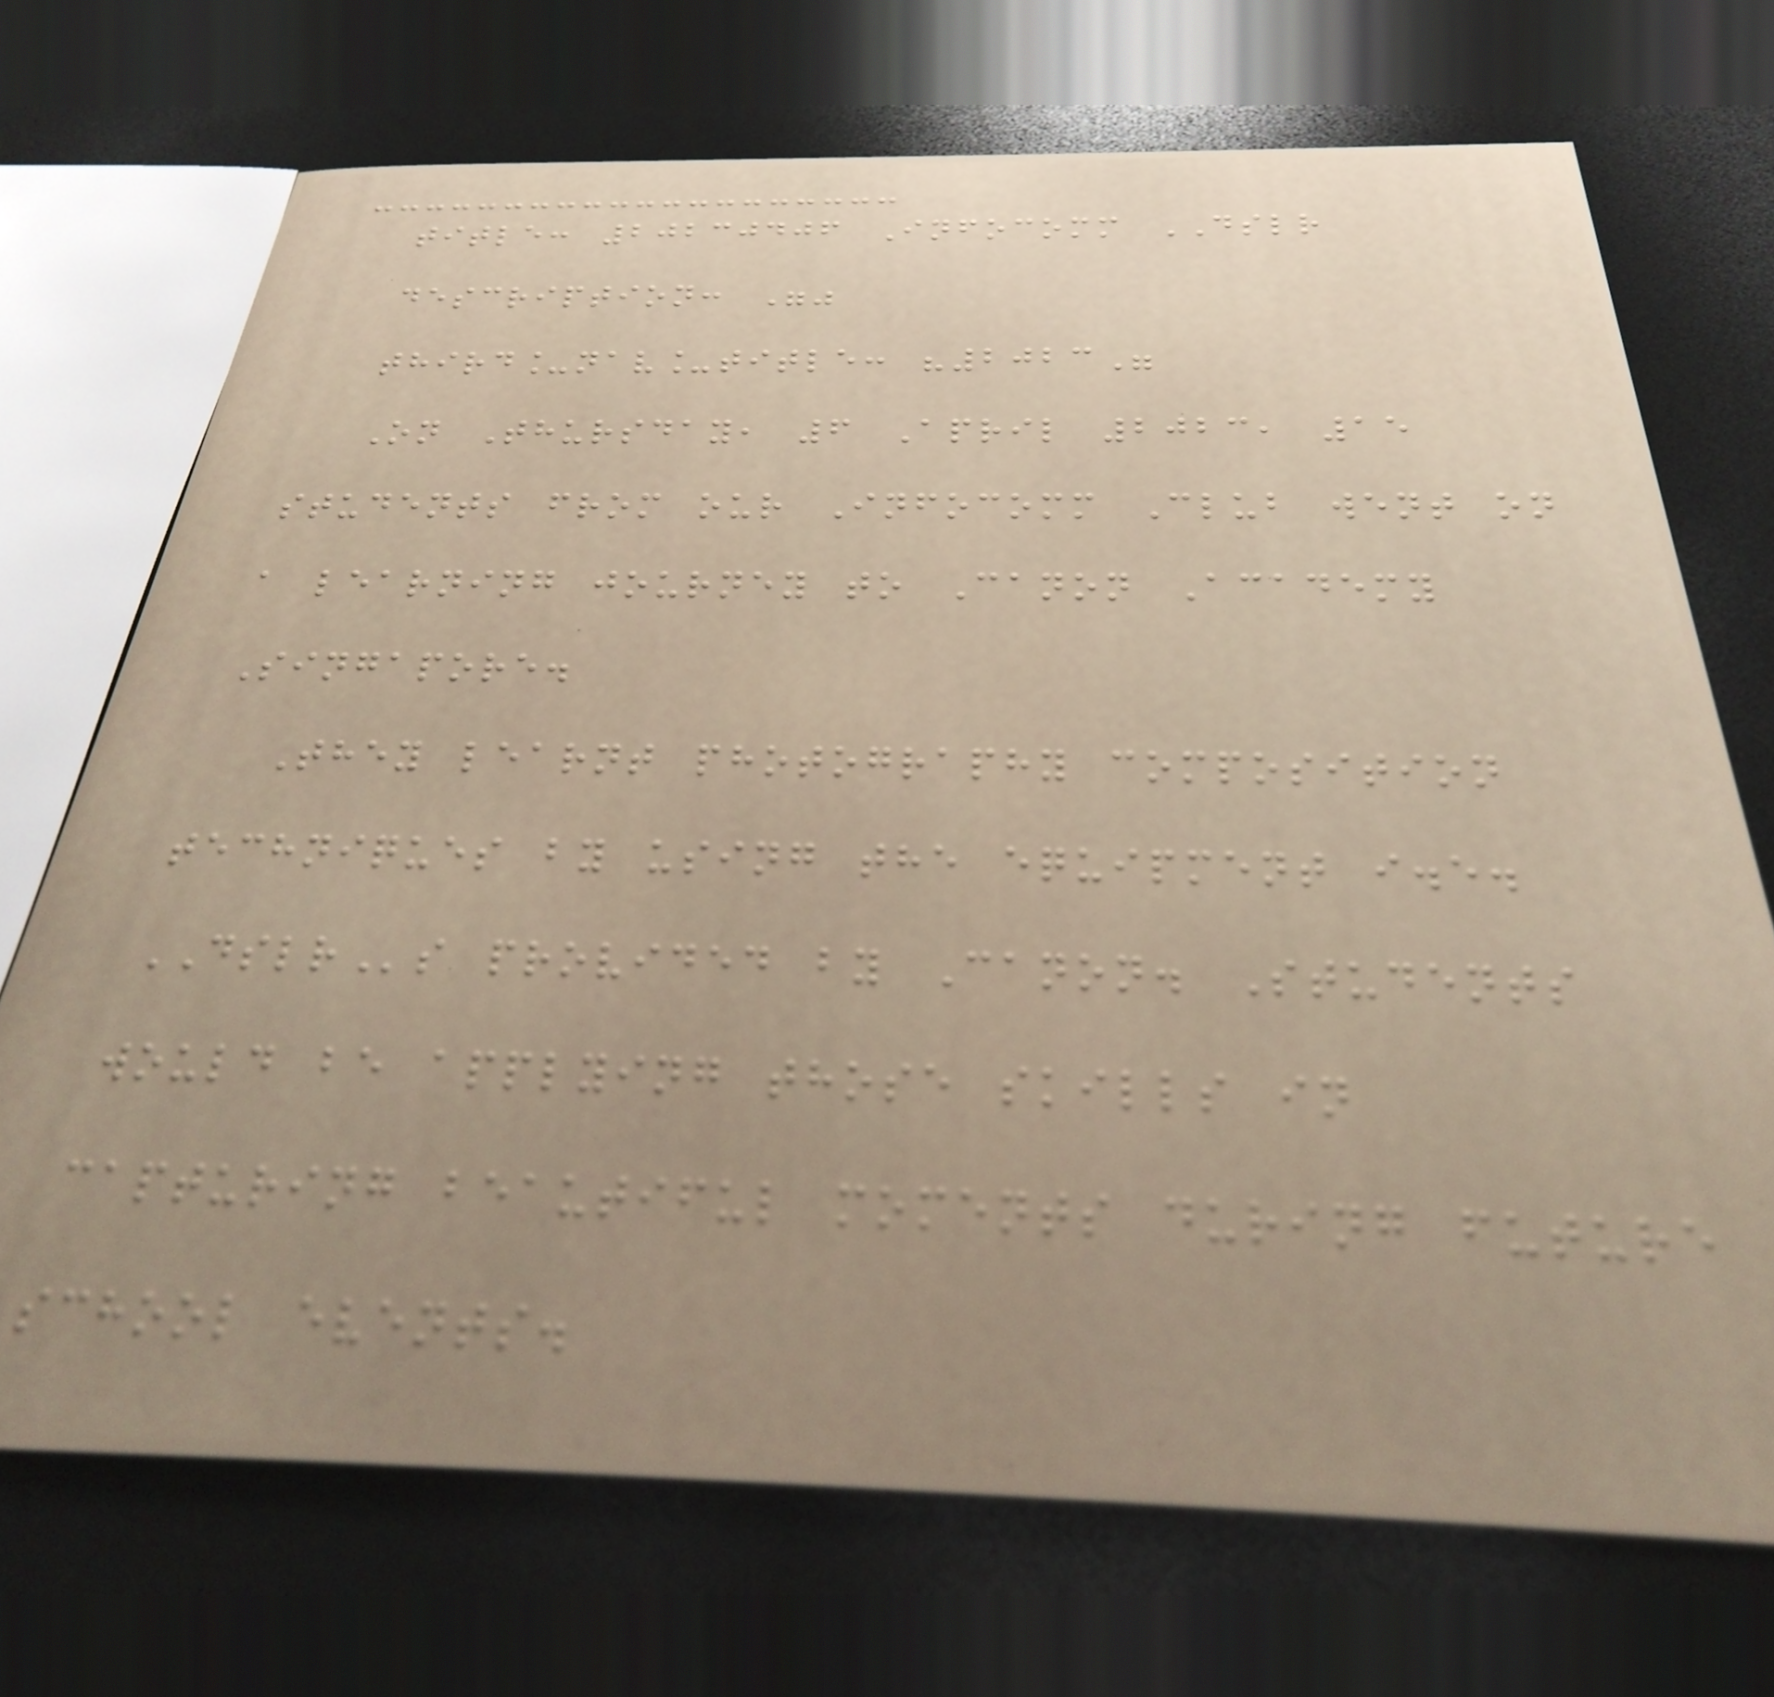title: 20230406 Infocomm DSLR
description: ""
third_nav_title: "2023"
On Thursday, 6 April 2023, 15
students from our Infocomm Club went on
a learning journey to Canon Academy
Singapore.
They learnt photography composition
techniques by using the equipment i.e.
DSLRs provided by Canon. Students
would be applying those skills in
capturing beautiful moments during future
school events.
